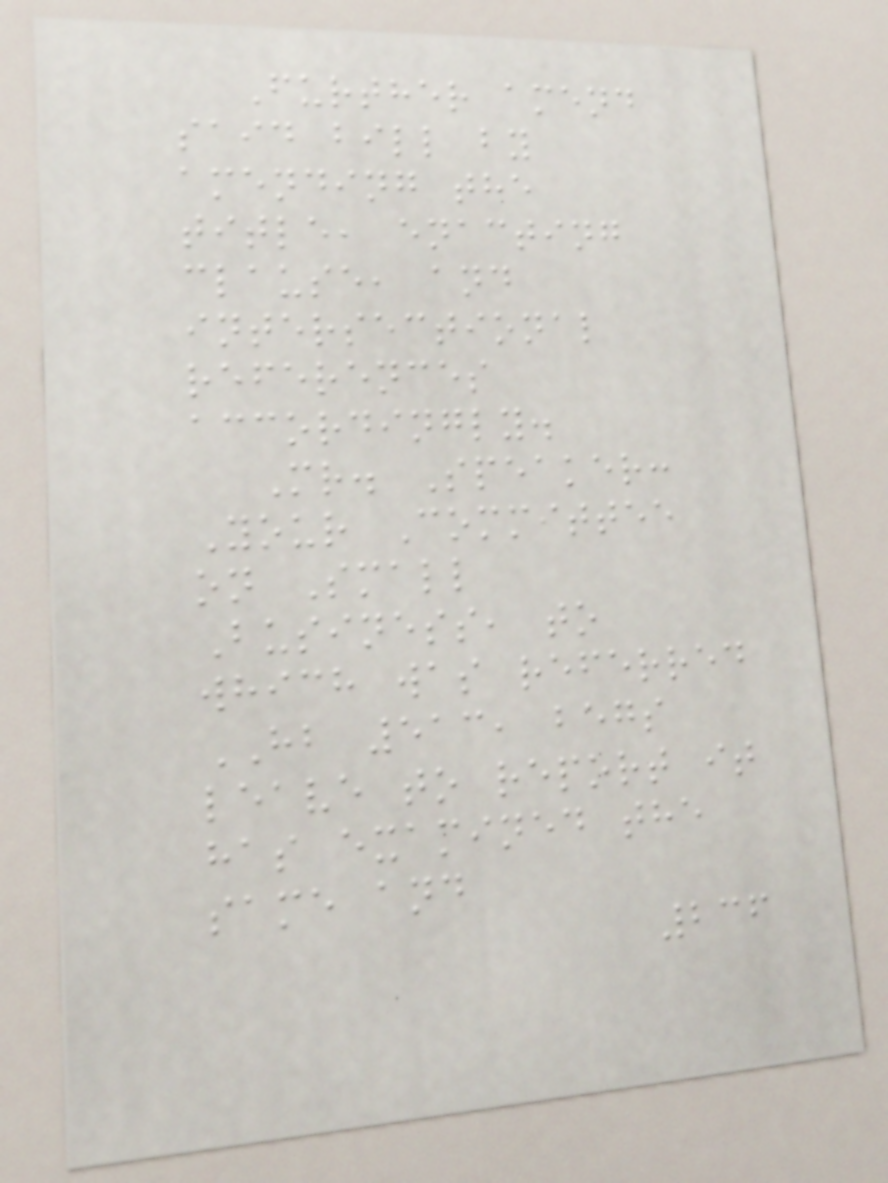Further amend
said bill by
amending the
title, enacting
clause, and
intersectional
references
accordingly.
Mr. Speaker:
Your Committee
on Small
Business, to
which was referred
HB 513, begs
leave to report it
has examined the
same and
236
